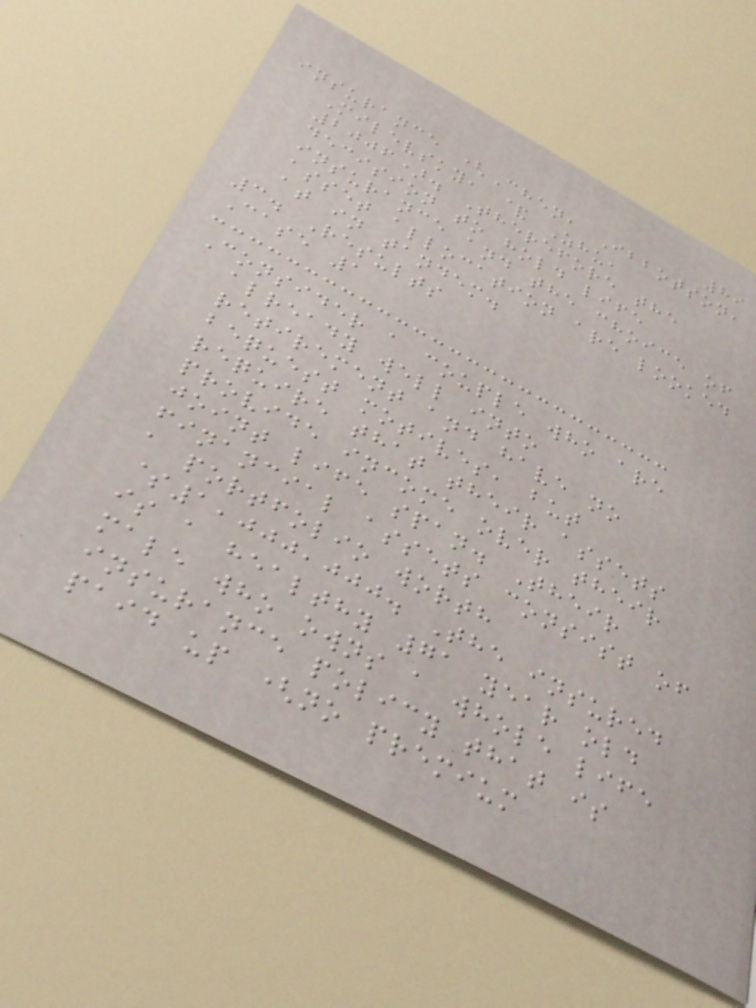89
insurance (Chen, Ibbotson,
Milevsky, & Zhu,
2006). Therefore the
decision to hold life
insurance and the choice of
asset allocation are looked
at in tandem.
3. Results
Case 1
Consider a couple who are
already well into
retirement and have no
bequest motives, but
require that their assets
provide income over their
joint life span. Their
financial assets consist of
a portfolio worth
$1,000,000. The insured
is a healthy 71 year old
male who owns a whole life
insurance policy that is
paid up (no premium
